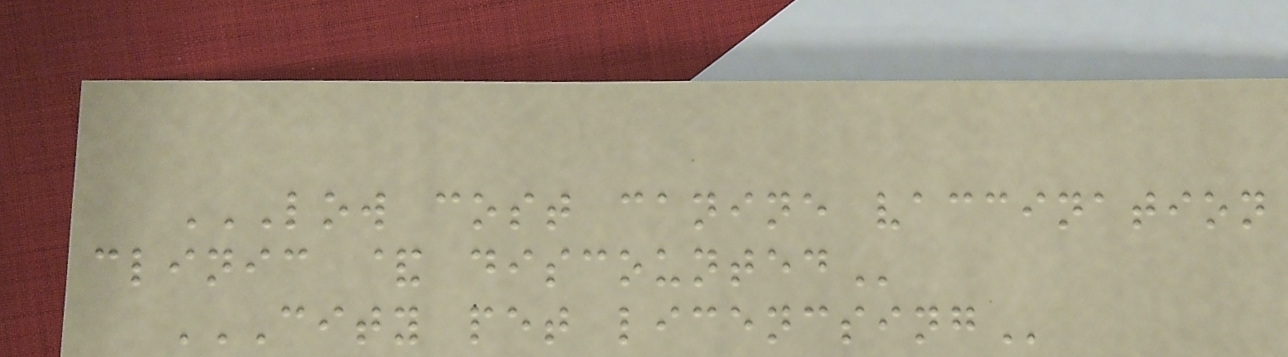LOW COST CANINE VACCINATION
CLINIC & DISCOUNTED
CITY PET LICENCSING
